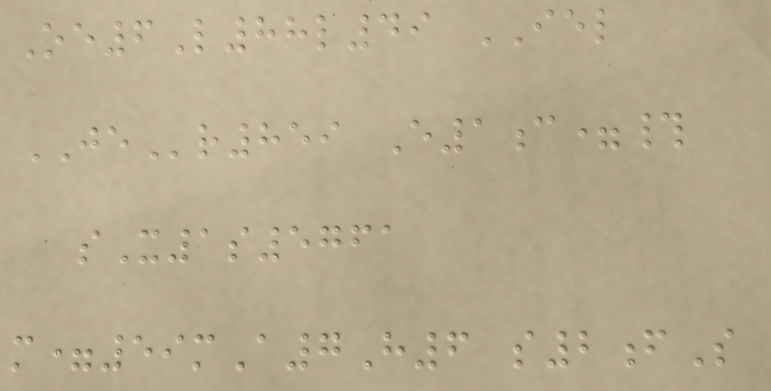Oe6L88l49 IEL
JEr859 E1c=#
sX1s5761
m=59mA7H6 s2fS
